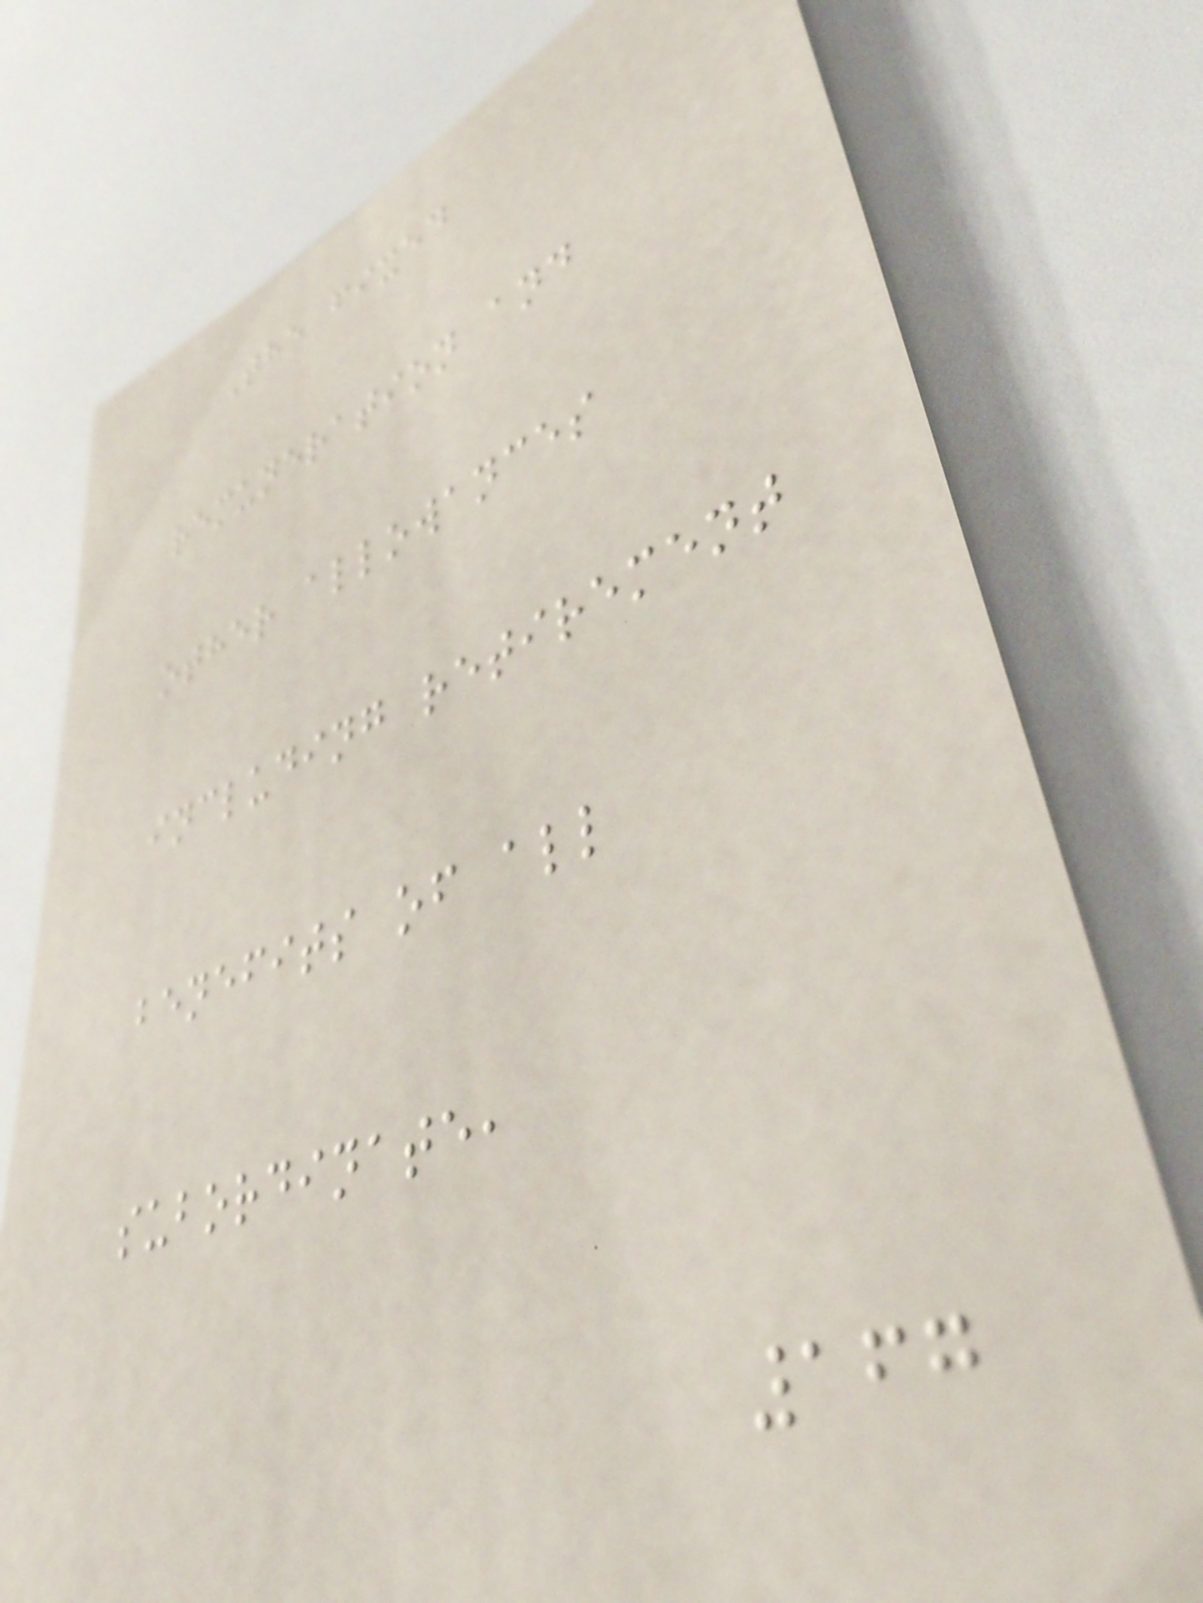The fixed
remuneration and
other allowances
including retirement
benefits of all
subordinate,
167
